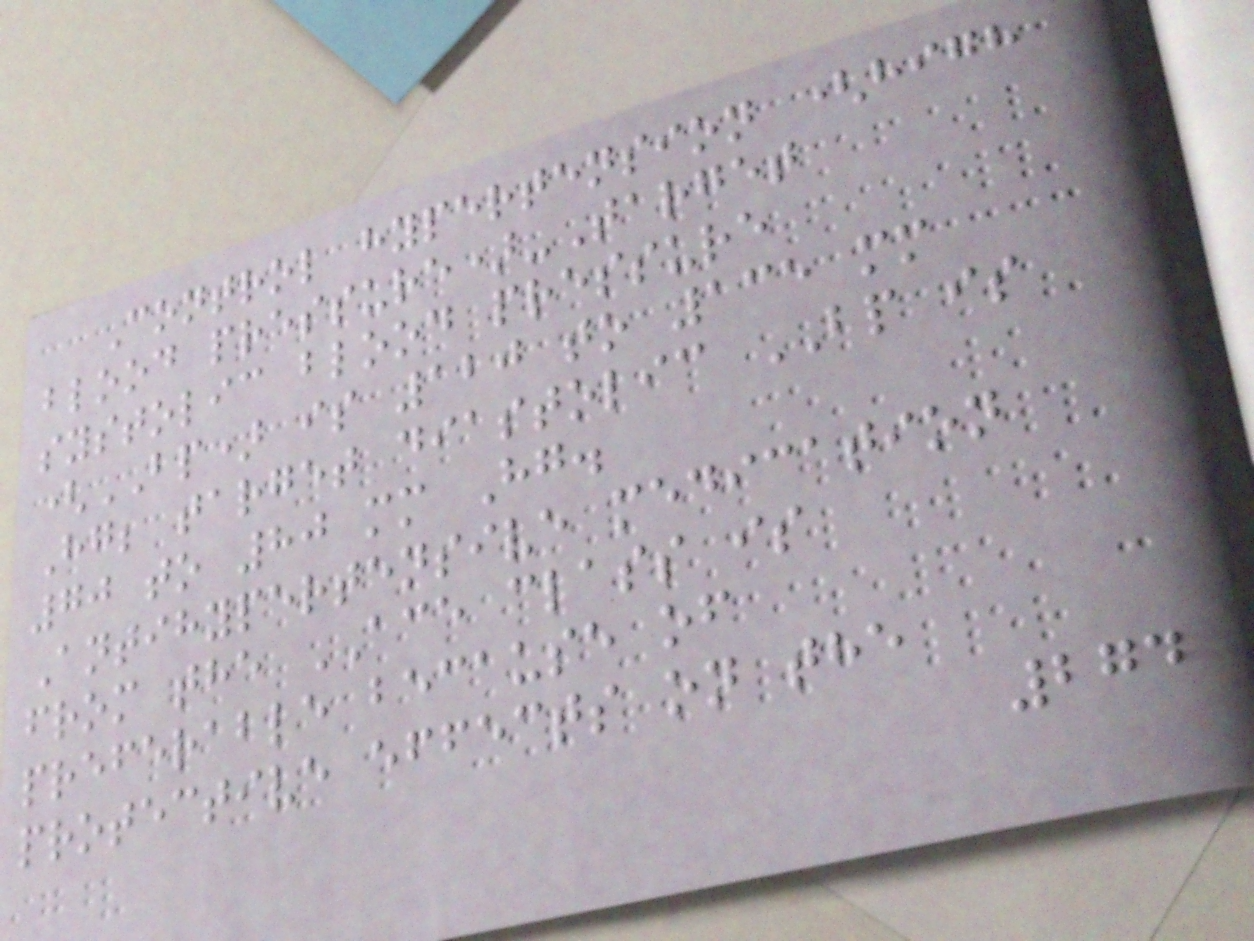Control hypertension (high
blood pressure)-Target
systolic blood pressure
(BP) is 120 to 135 mm
Hg; target diastolic BP is
70 to 80 mm Hg.
Antihypertensive medication
from the ACE class is
preferable because of
protective effects on the
274
